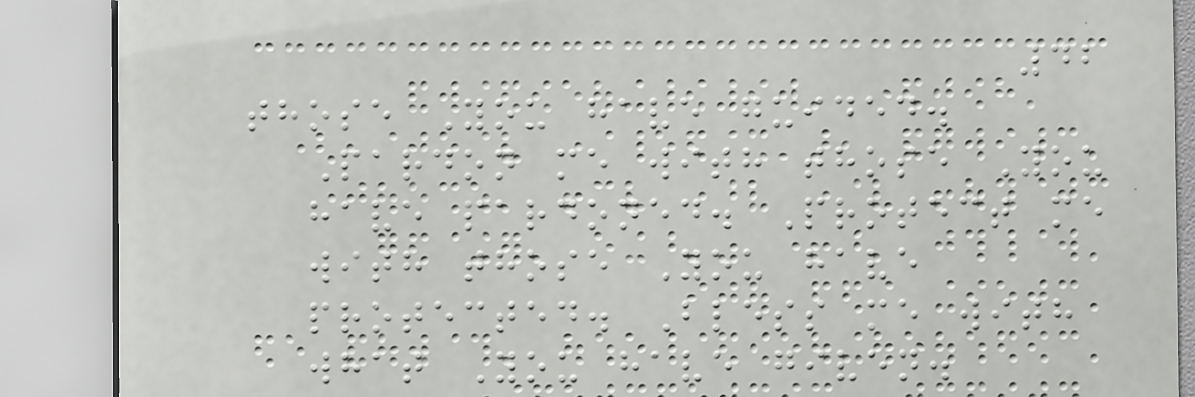42
those You have guided.
Pardon me with those You
have pardoned. Protect me
with those You have
protected. Bless me with
what You have given.
